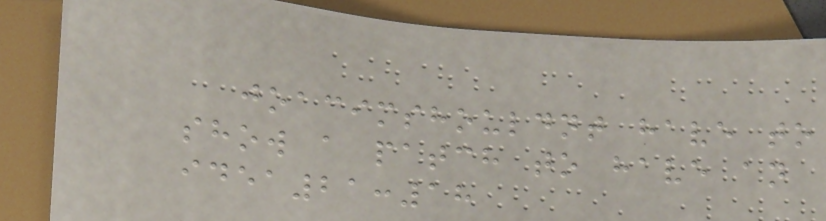joacimshouldnt have to
show a patch to have an
idea21:18
